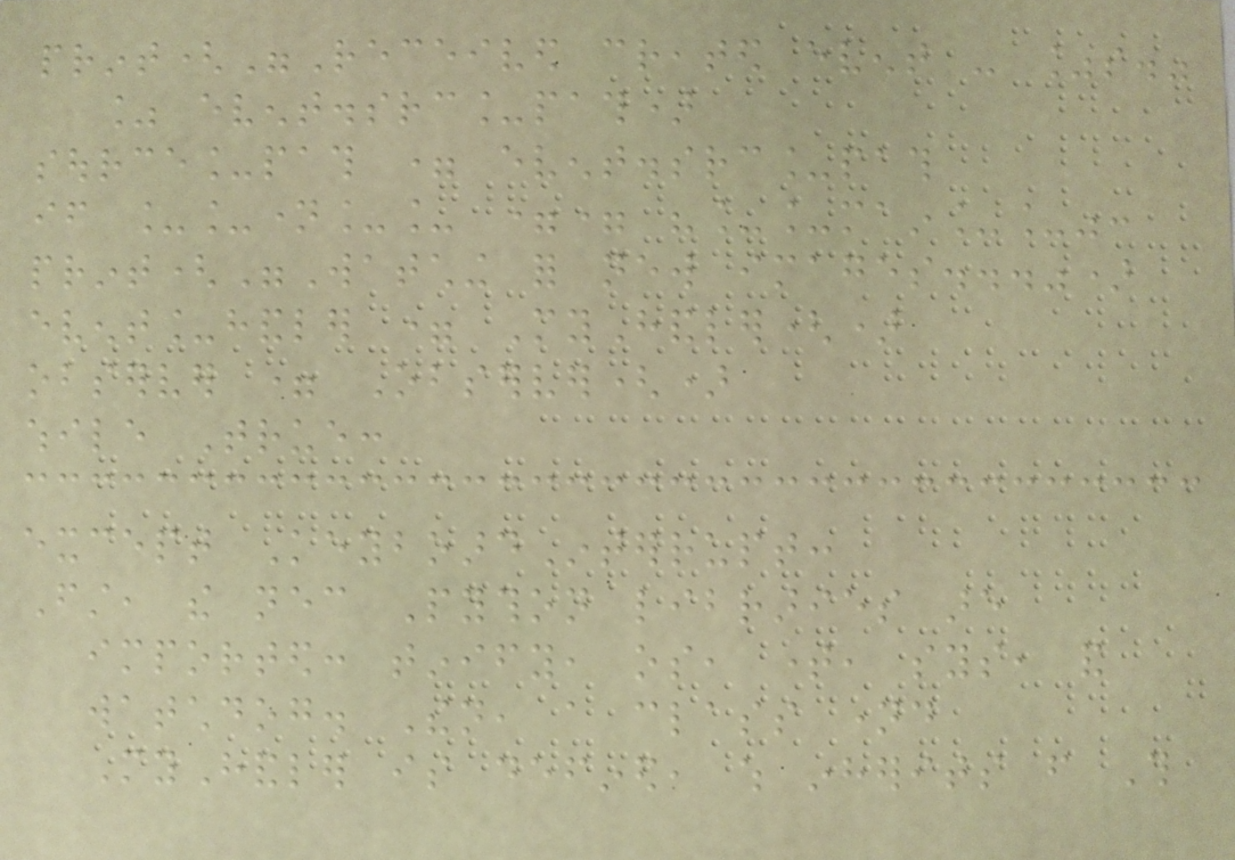print("Received created event - %s."
% event.src_path)
source_path = event.src_path
if __name__ == "__main__":
print("Watching for new images...")
event_handler = MyHandler()
observer = Observer()
while True:
except KeyboardInterrupt:
First, the necessary Python libraries are
imported: tinify, os, time, sys, and
watchdog. Then, a class named
MyHandler is defined, which inherits from This
